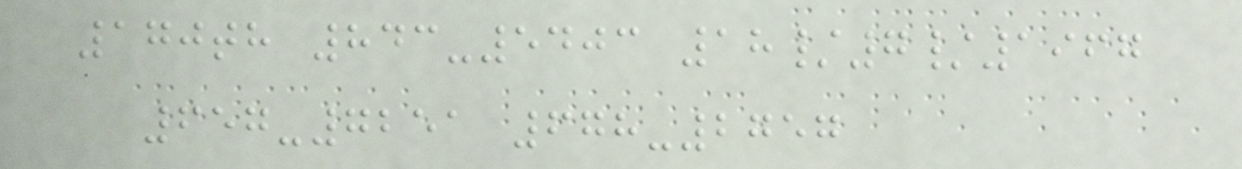170th 843-5403 18/7/1967
657-7251 678-2757
